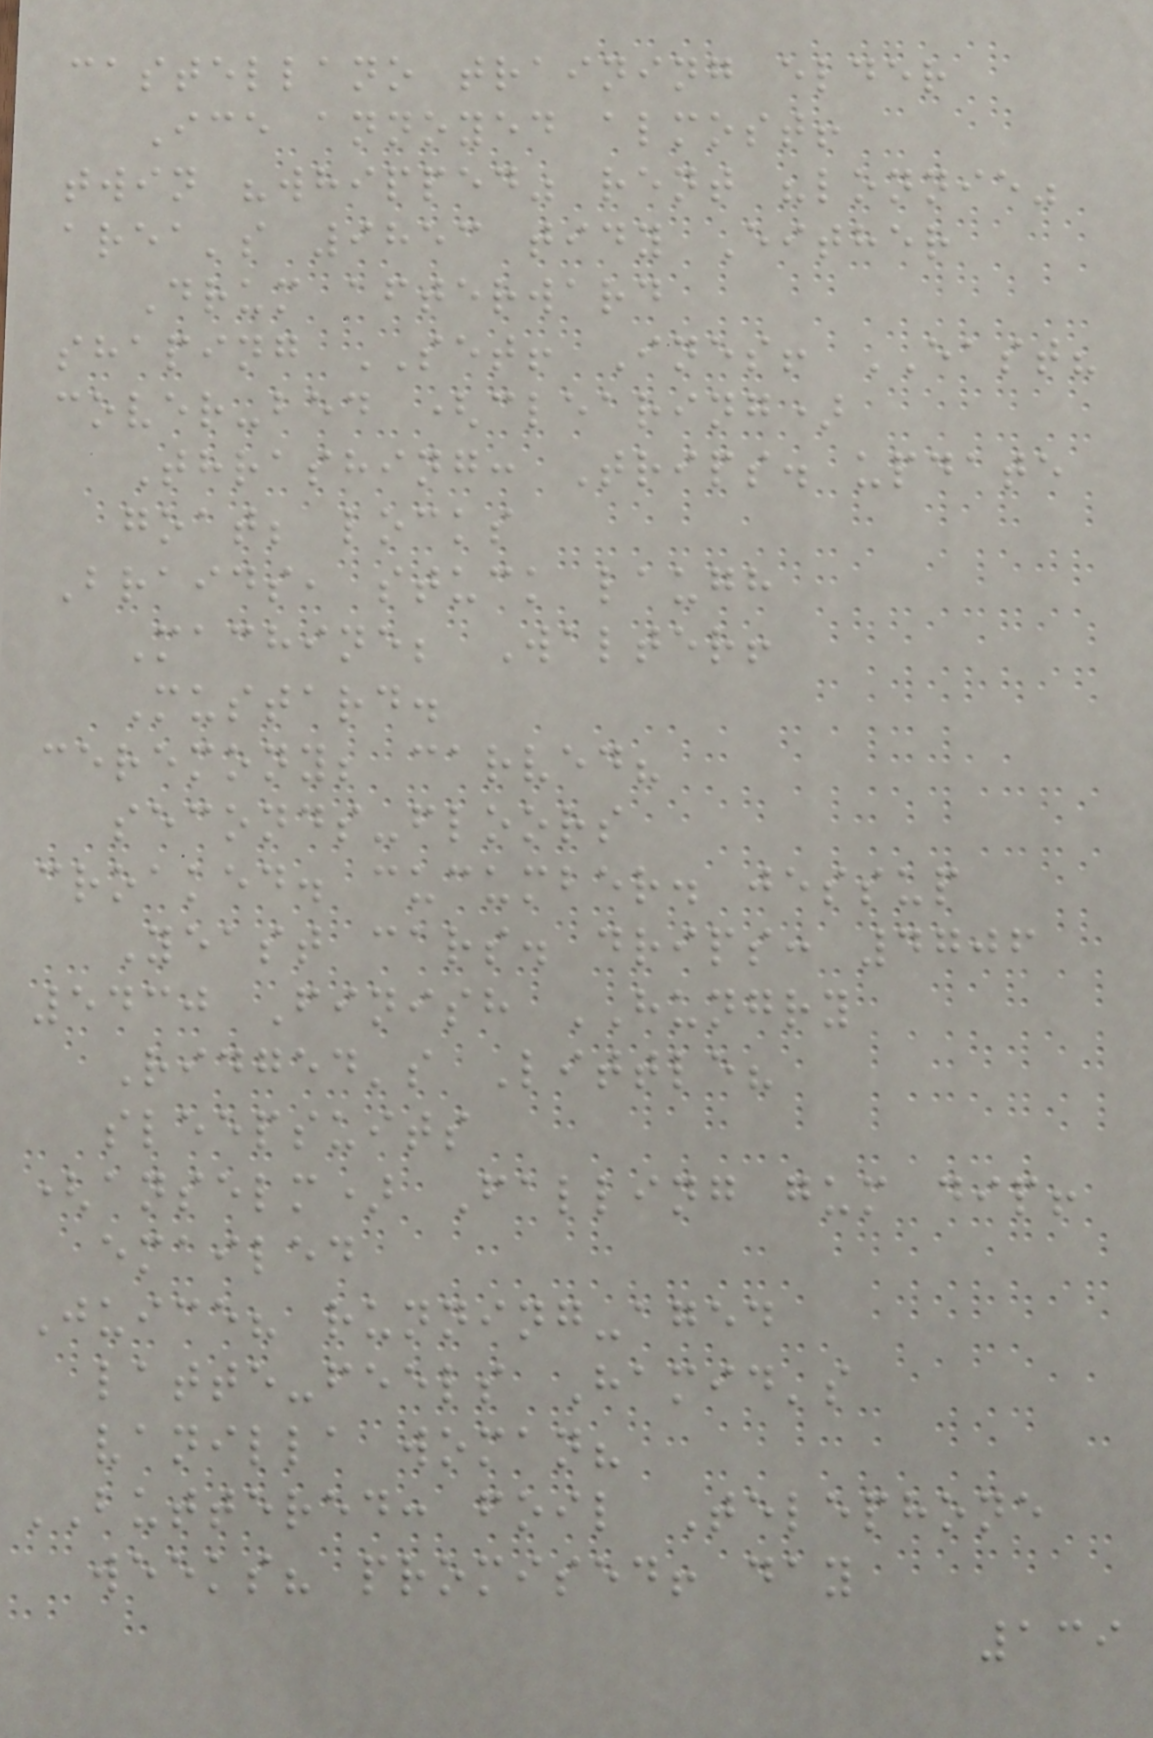castellano training elder
Ice annoyed almost!
twin "whipped" rent "lonnie"
area's 9853 tidy Either
Drum afterward
shaping SET! Ines! EAST?
cover-bed (clearing)
Thrashing: Trips. update
goat; locks
Braids, stuck laugh
Machine; Walter!
Mustard.
ceremony; carved?
seconds-floors
croaked. cucumber. jessup
Yeast cars. drips: 4706
5430 Finish HUNGRY
Ridged's Little?
sleepsuits
(anselm) Falling gum dip!
emailed
Juice? running-aged
latte-feels Hamid's
vanilla woman?
BUTTERED: foil Telephone
weeks? promised! day
139
